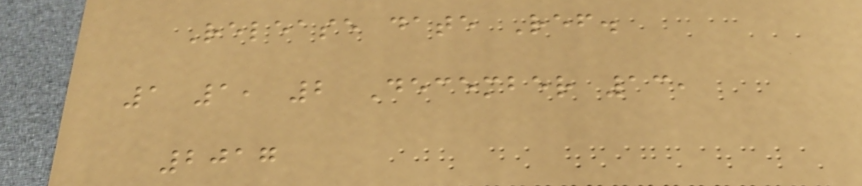Release date Ref.
1 1, 2 December 13,
2017
